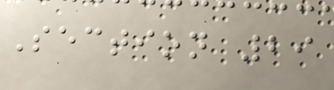Section 29
